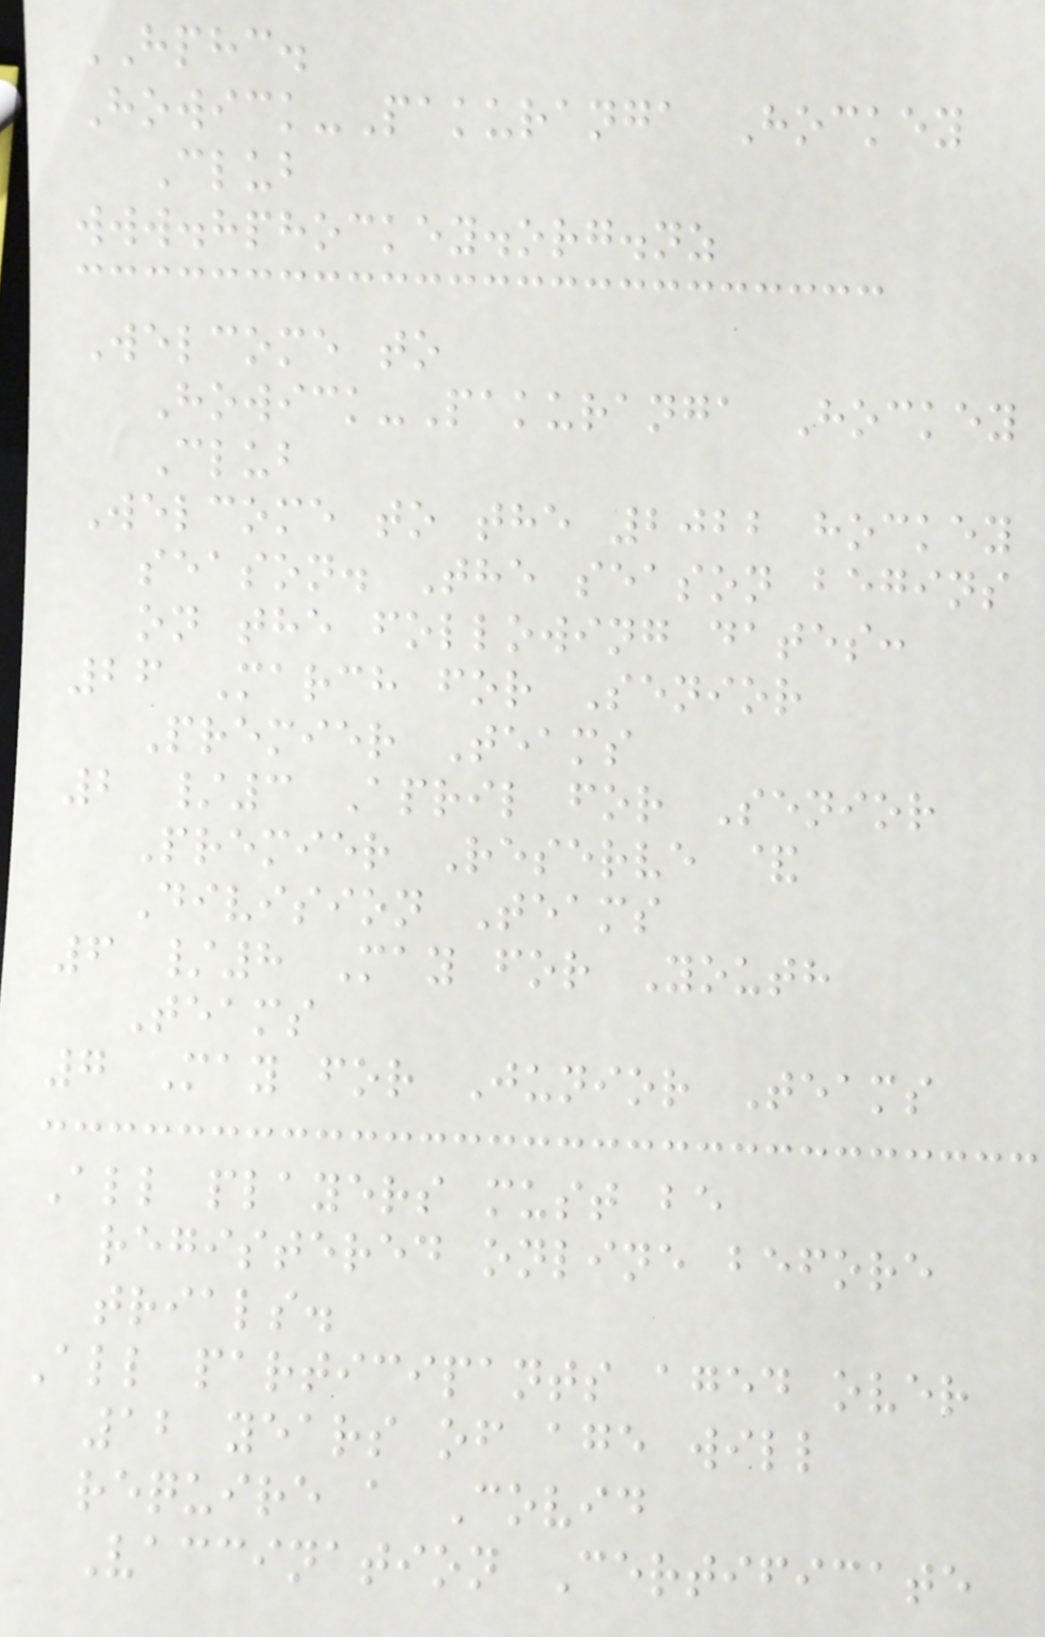HPHC.
Howick-Pakuranga Hockey
Club
www.hphockey.org.nz
Welcome to
Howick-Pakuranga Hockey
Club
Welcome to the 2022 hockey
season. The season begins
on the following dates:
26 March for Senior
Premier Teams
2 /3 April for Senior
Premier Reserve &
Division Teams
6 /8 May for Youth
Teams
7 May for Junior Teams
All players must be
registered online before
trials.
All participants aged over
12 years of age will
require a Covid
Vaccination Certificate
